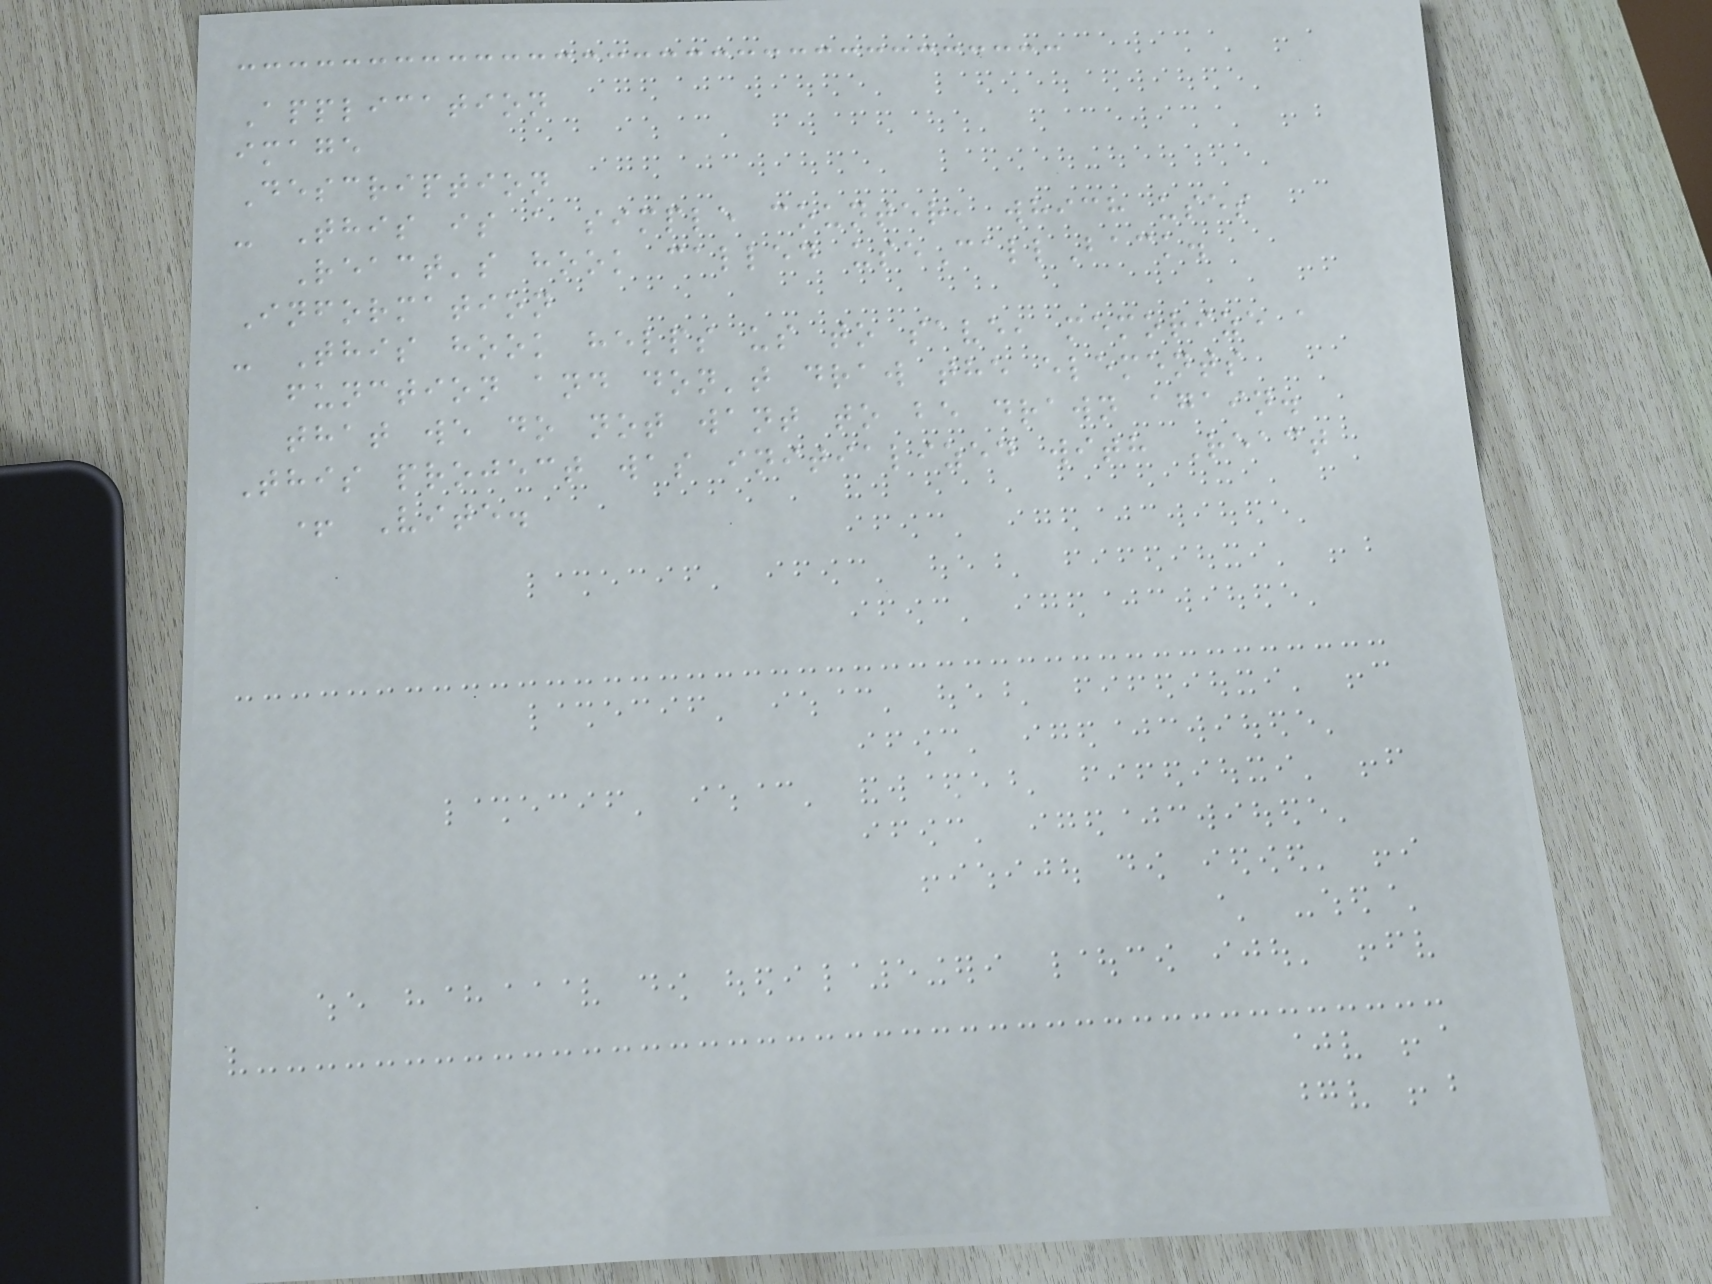Application
image
Description
- This is a simple counter, which uses
React's hook called useCallBack.
Information
- This hook helps us to save, memorize a
function and don't draw the elements
that we do not want to be drawn again.
This project was initialized with React
+ Vite.
